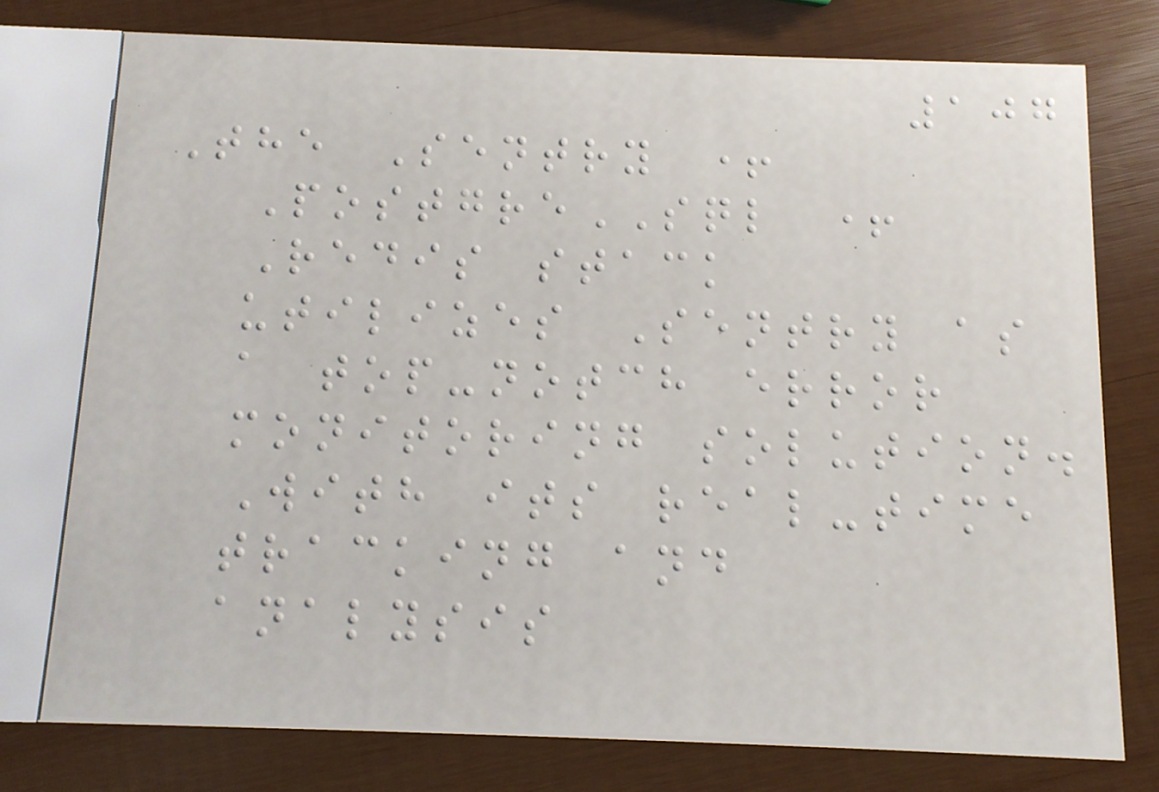107
The Sentry +
PostgreSQL +
Redis stack
utilizes Sentry as
a top-notch error
monitoring solution.
With its real-time
tracking and
analysis
